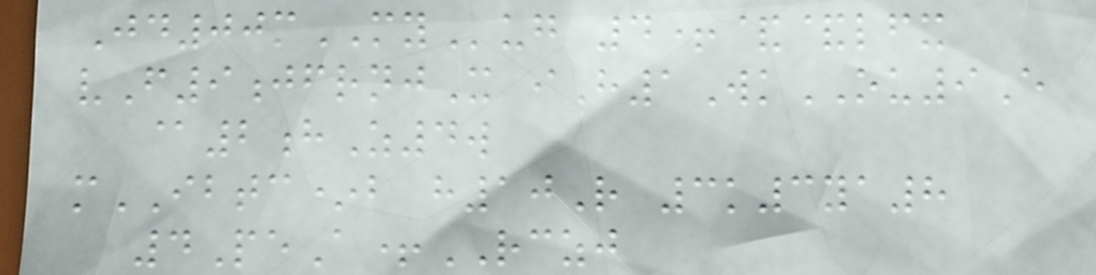Jd00mMYug 4+&&lfx
vF9jfrnjX iH1WkOU9E
@2hZ4w
mIBTC*b h10R 3k3ya8
4PeA+RCZJ
